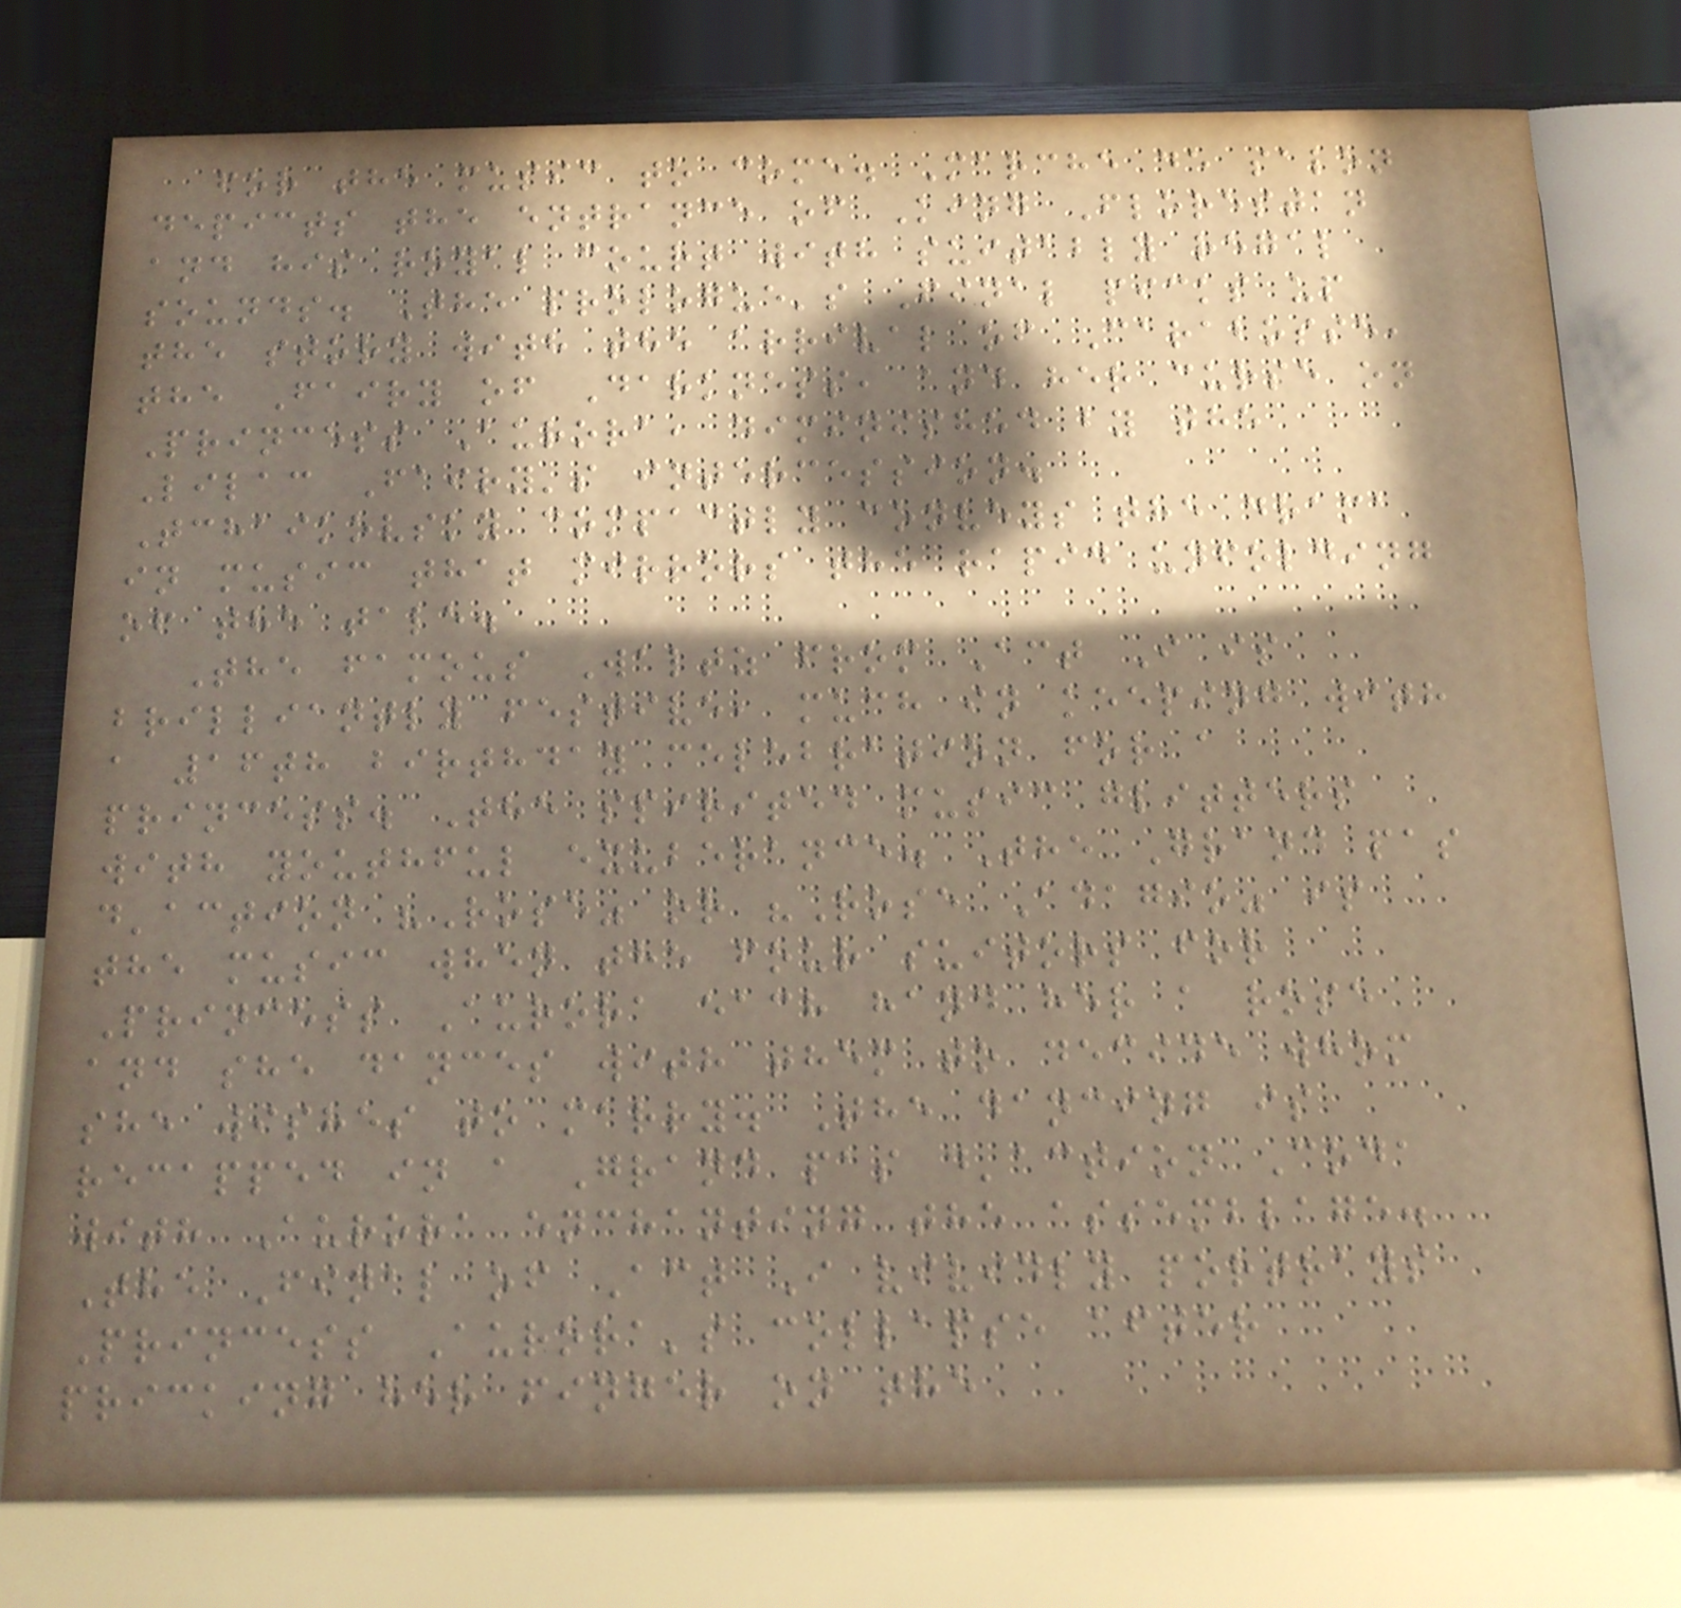for the music to come. Marche de salon
depicts the entrance of King Florestan
and his royal court with suitably regal
sounds. The prologue's Final picks up
the story with the arrival of Carabosse,
the Fairy of Darkness, and her curse on
Princess Aurora, diminished by the
Lilac Fairy's intercession.
Tchaikovsky compactly conveys the drama
in music that mirrors the rapid unfolding
of the tale.
The famous Waltz from Act I is
brilliantly festive, much in keeping with
a 16th birthday celebration for a
princess. The spirited music glitters
with youthful exuberance. The Grand pas
d'action "Rose" or "Rose Adagio" is
the music when the four suitors for
Princess Aurora each hand her a rose
and she dances with them to decide whom
she wishes to marry. The dancing is
recapped in a Grand pas d'action Coda
with Aurora enchanting the assemblage.
The Final of Act I vividly portrays
Princess Aurora's collapse after
pricking her finger on the
